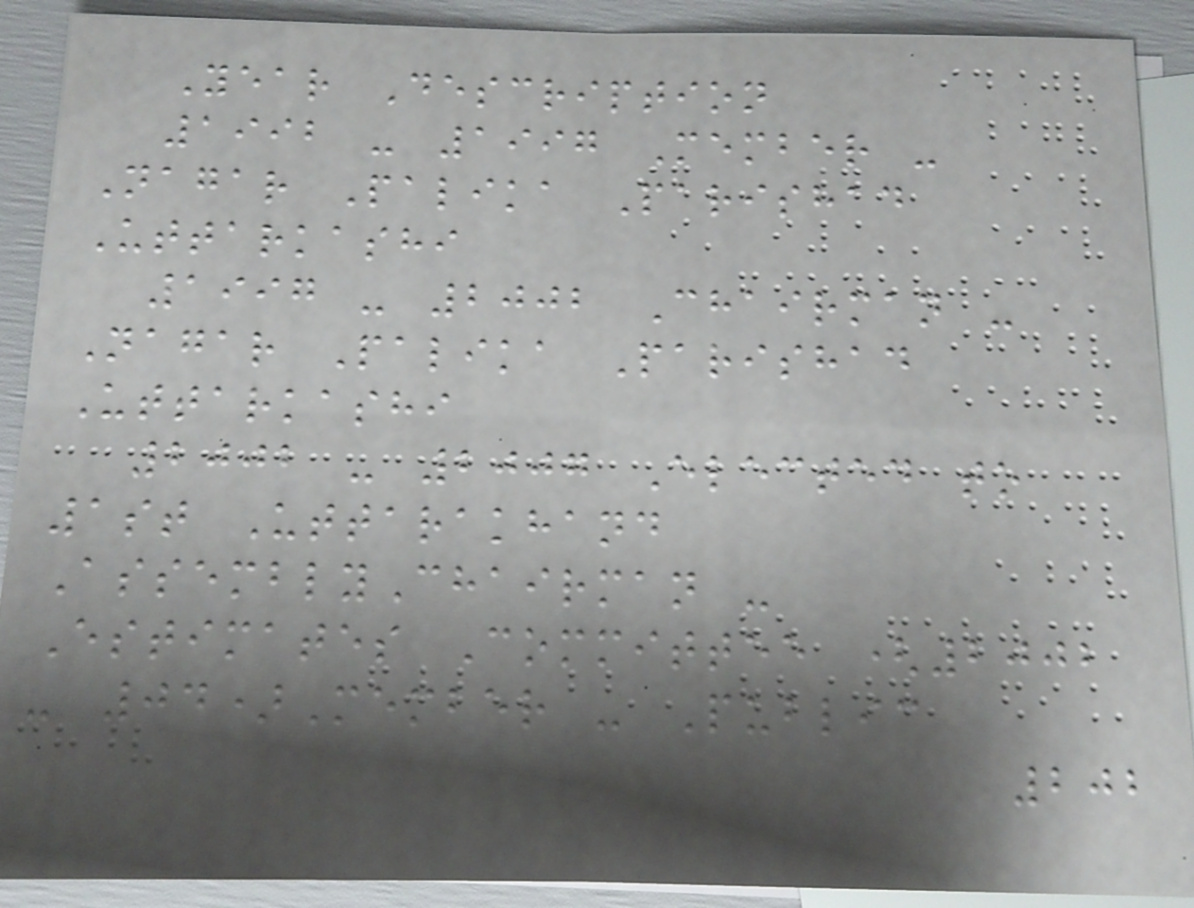Year Description
1992 - 1997 Member -
Nagar Palika Parishad
Uttarkashi
1997 - 2002 Chairman -
Nagar Palika Parishad
Uttarkashi
2002 - 2007 Elected to
1st Uttarakhand
AssemblyChairman -
Estimates Committee (2002
- 04)Member - Public
202
